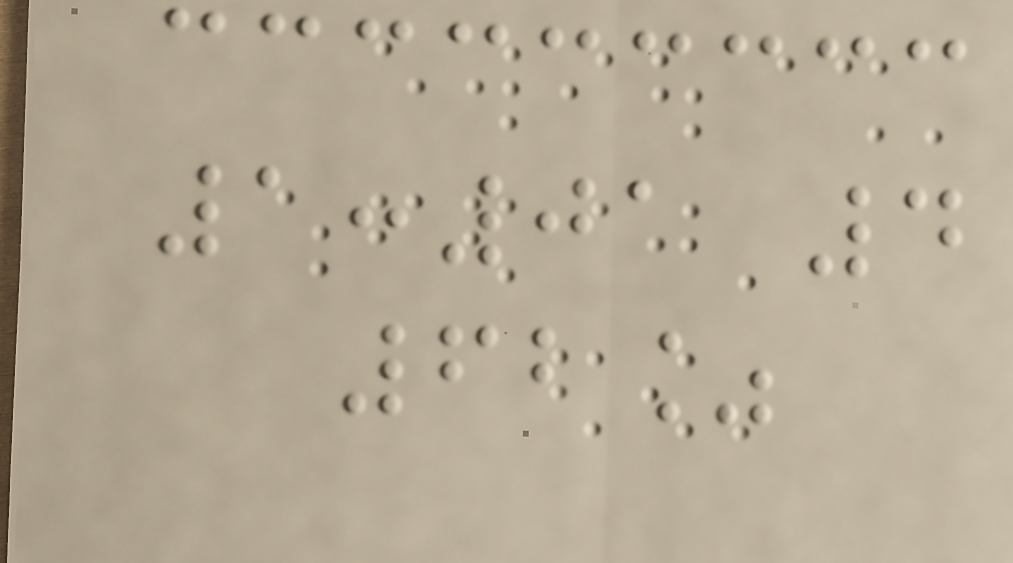1:01 4
62%
